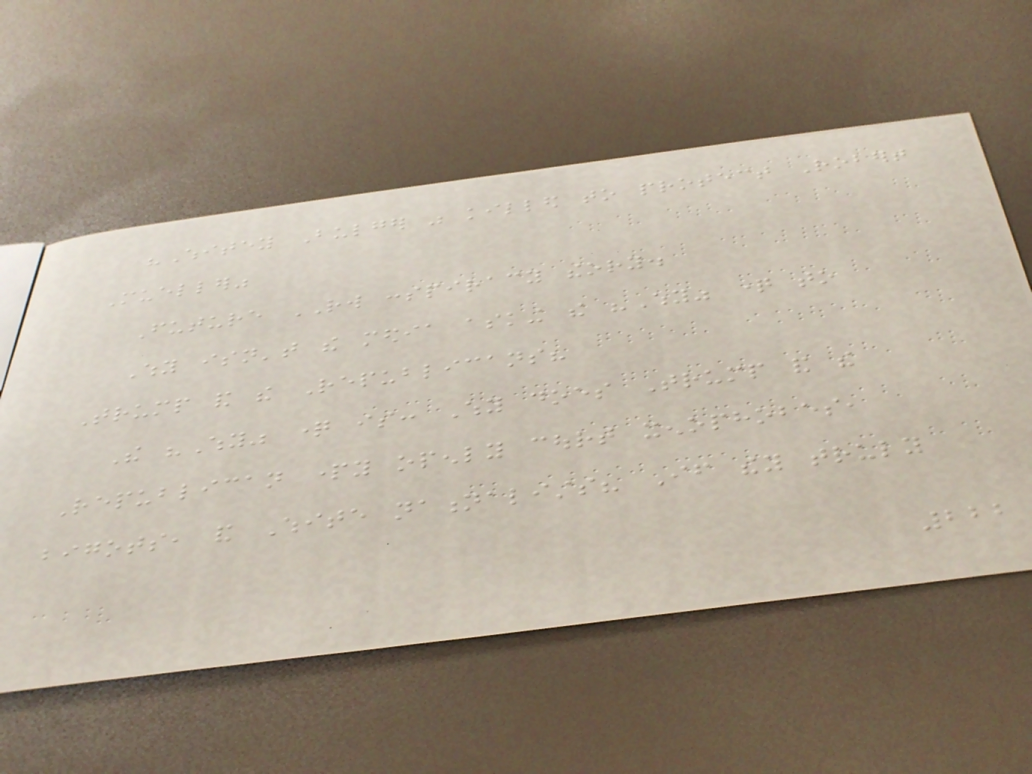"Whitey Bulger was killed to protect Robert
Mueller"
Future RW conspiracy theory.
Why isn't the media asking the "Why" question to
Trump and the Republicans?
The "Why" question is: Why does Trump and the
Republican party openly court xenophobes,
bigots, and White nationalists? If they truly
222
